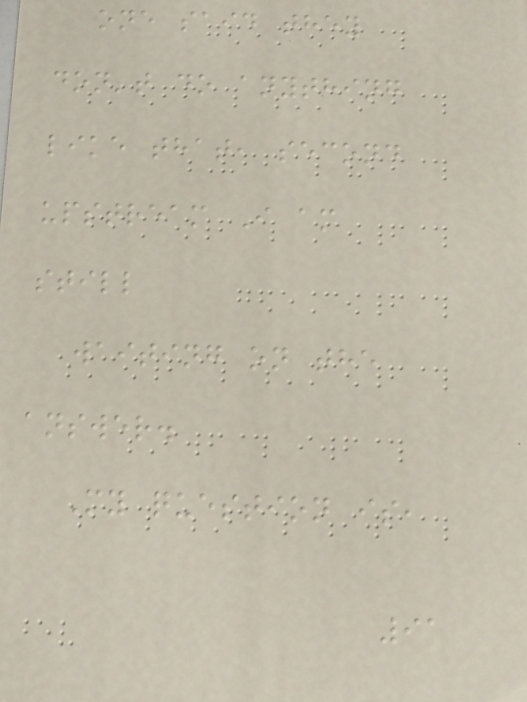one said they
don't do anything
like that, second
upstream I am
still
waiting on the
answer.
My question is,
91
